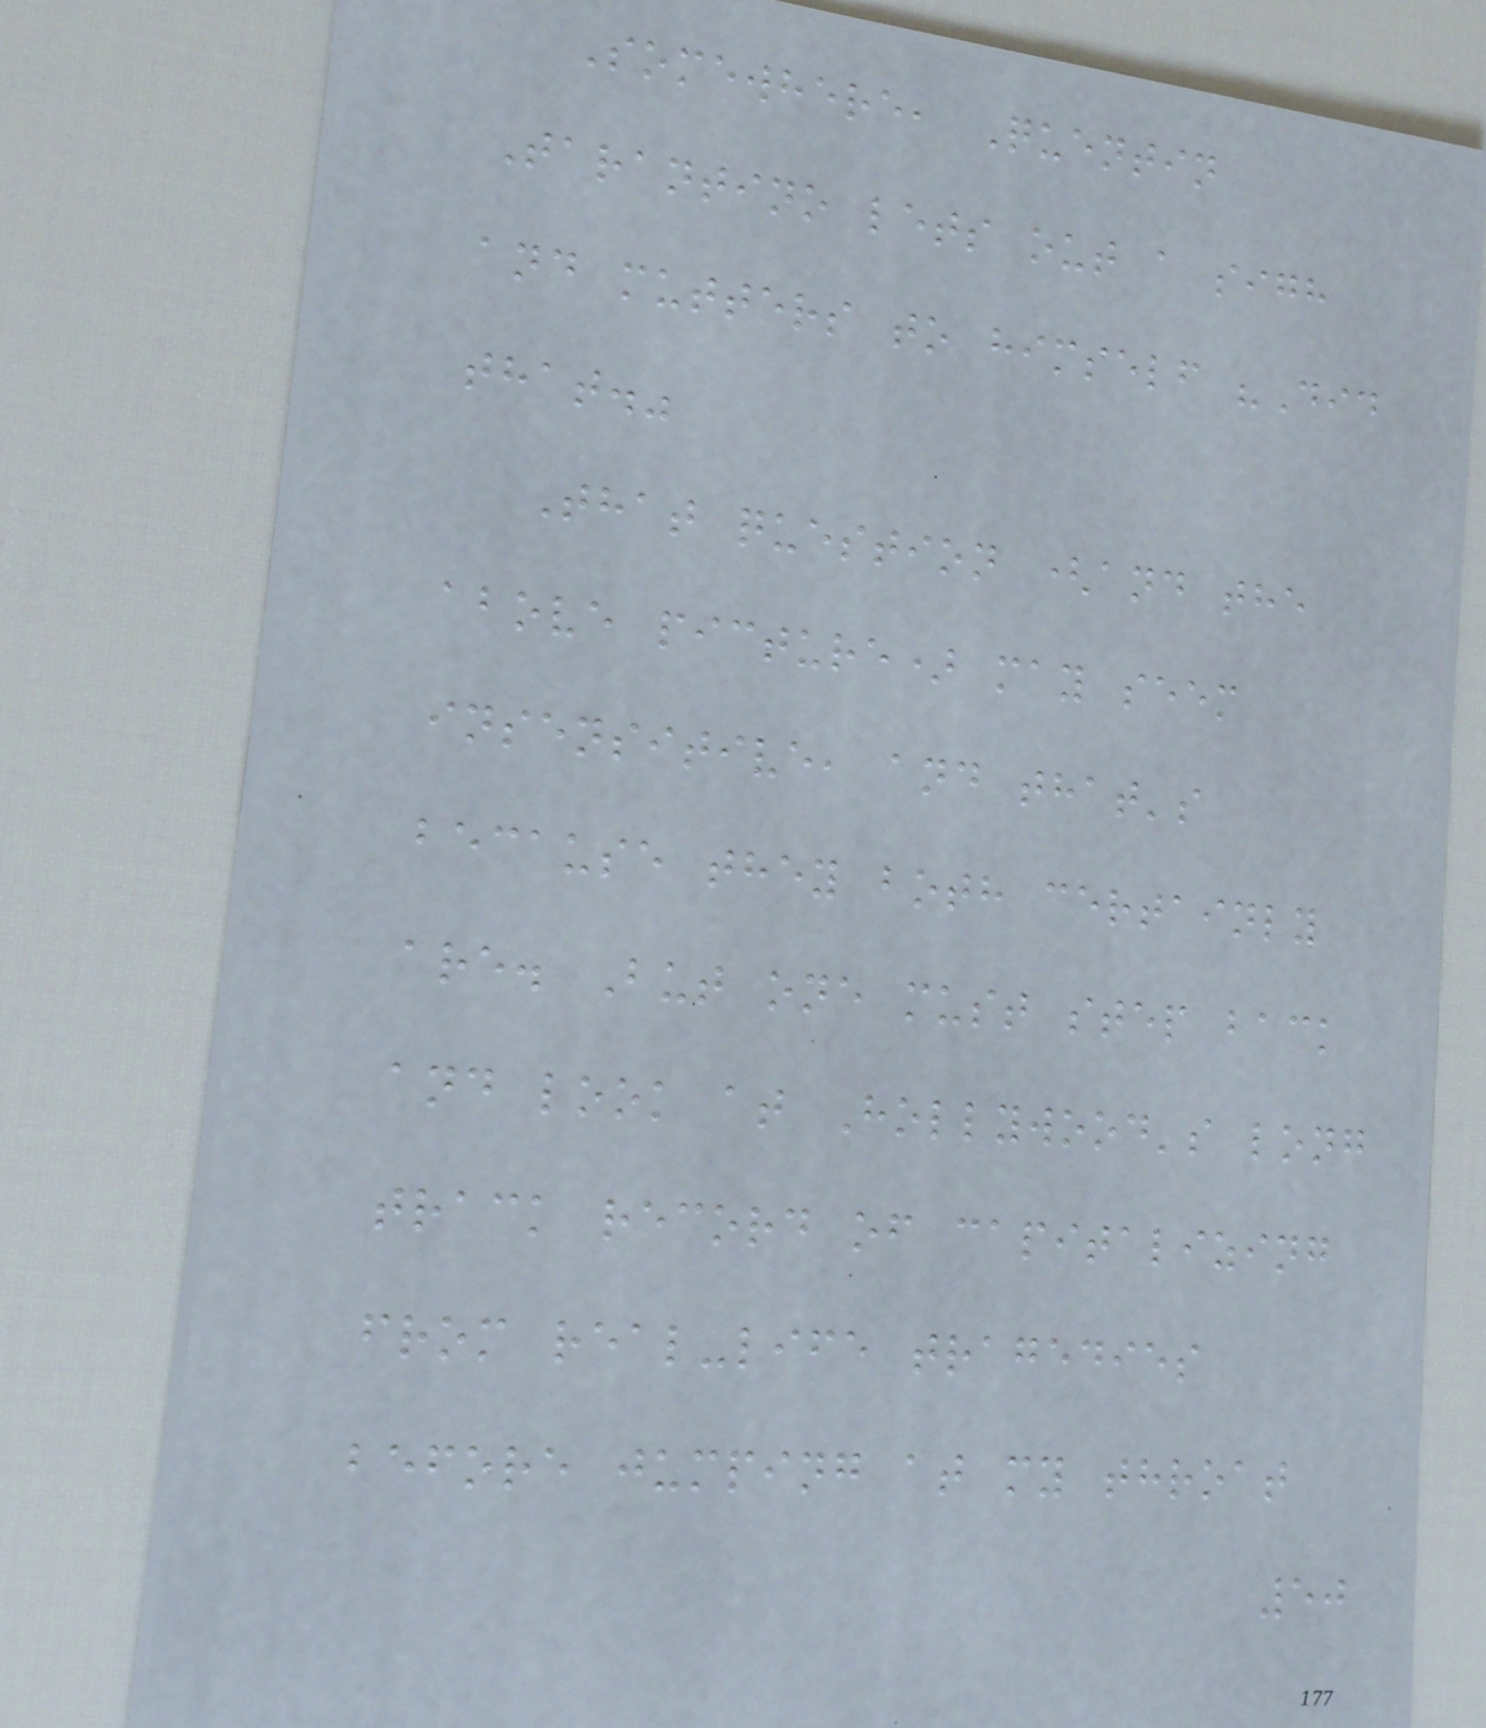Somewhere, Quentin
Tarantino lets out a sigh
and mutters to himself "Did
that."
That question (and the
above picture) may seem
insensitive, and that's
because they both certainly
are. But one must step back
and look at Hollywood's long
track record of capitalizing
from real-life tragedies
before jumping at my throat
50
